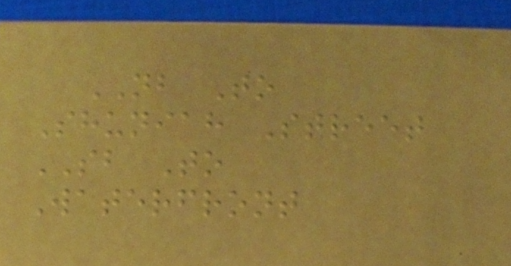NB To
Shuniah Street
SB To
Waterfront
